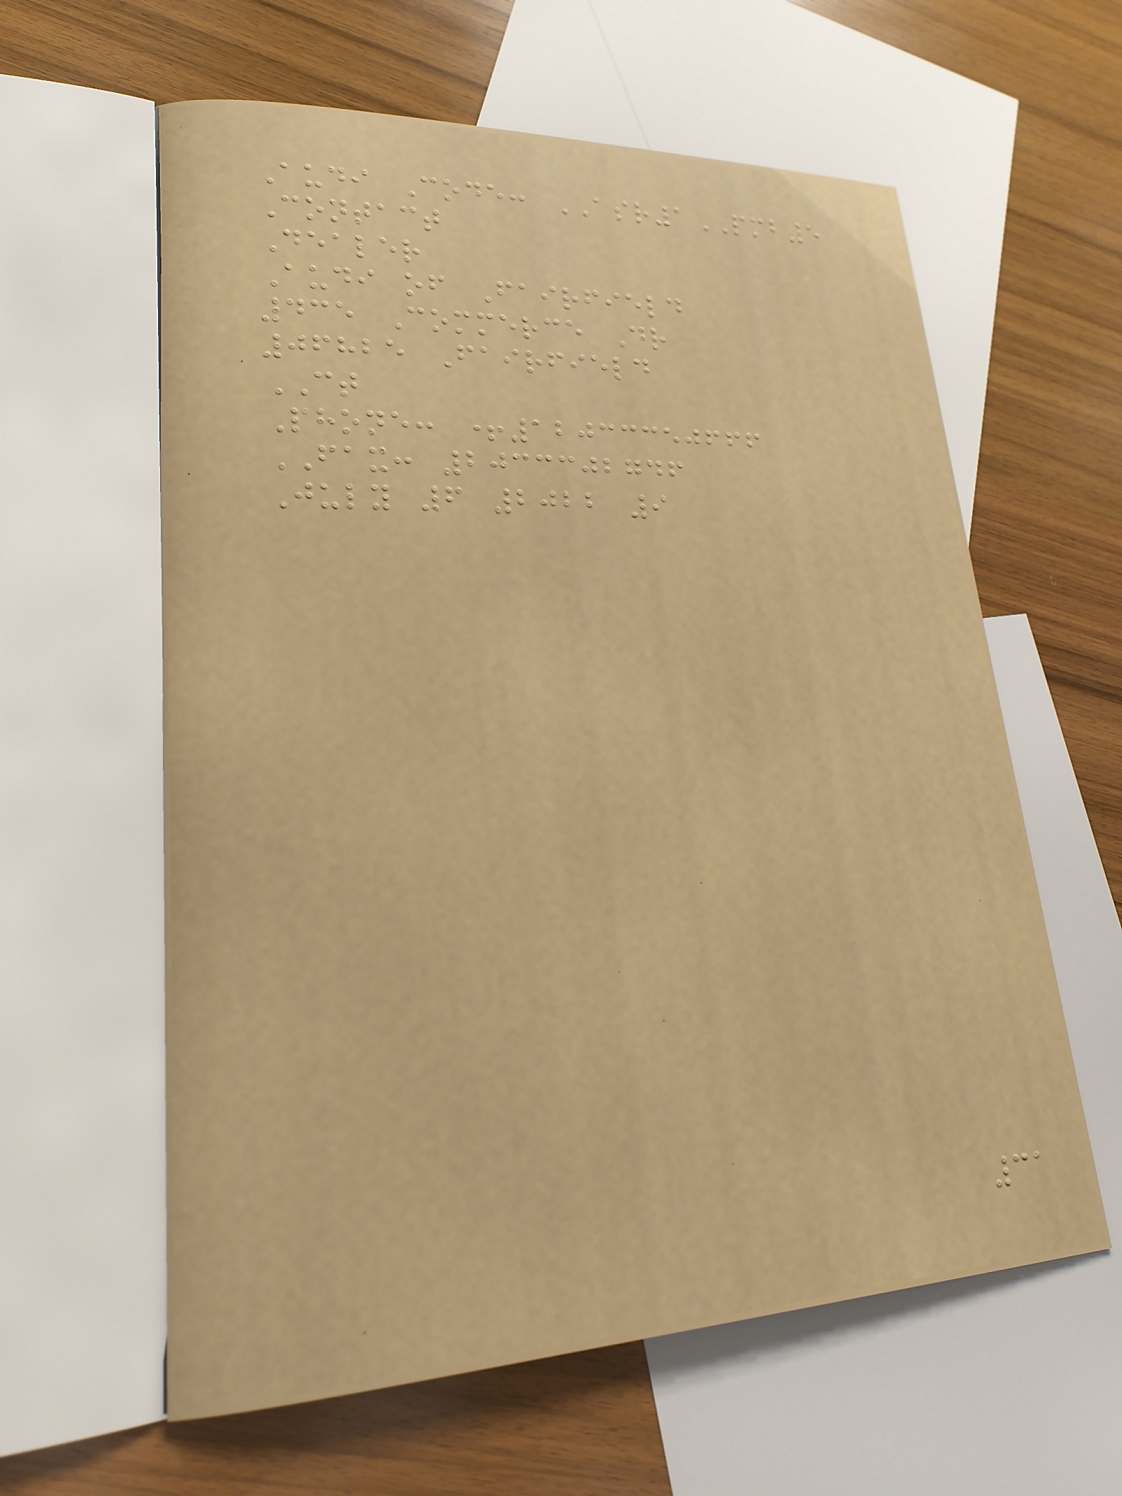Audi Code: ASR1PMB5
Contact
Dealer
Audi of Fairfield
435 Commerce Dr
06825 Fairfield
CT
Phone: +12033350666
FAX: 2033302746
July 6 2022 9
31
